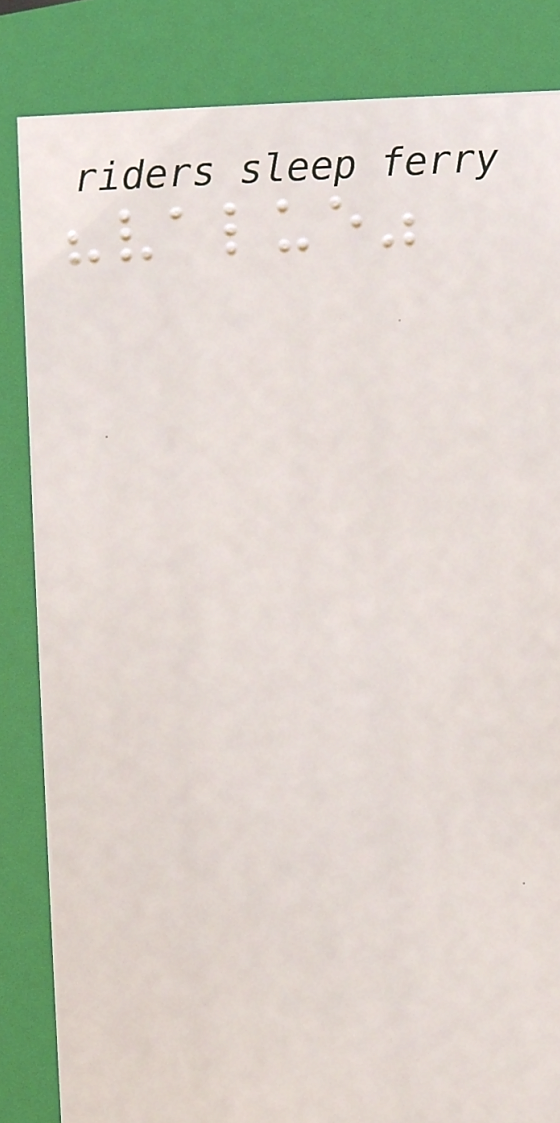"value"
